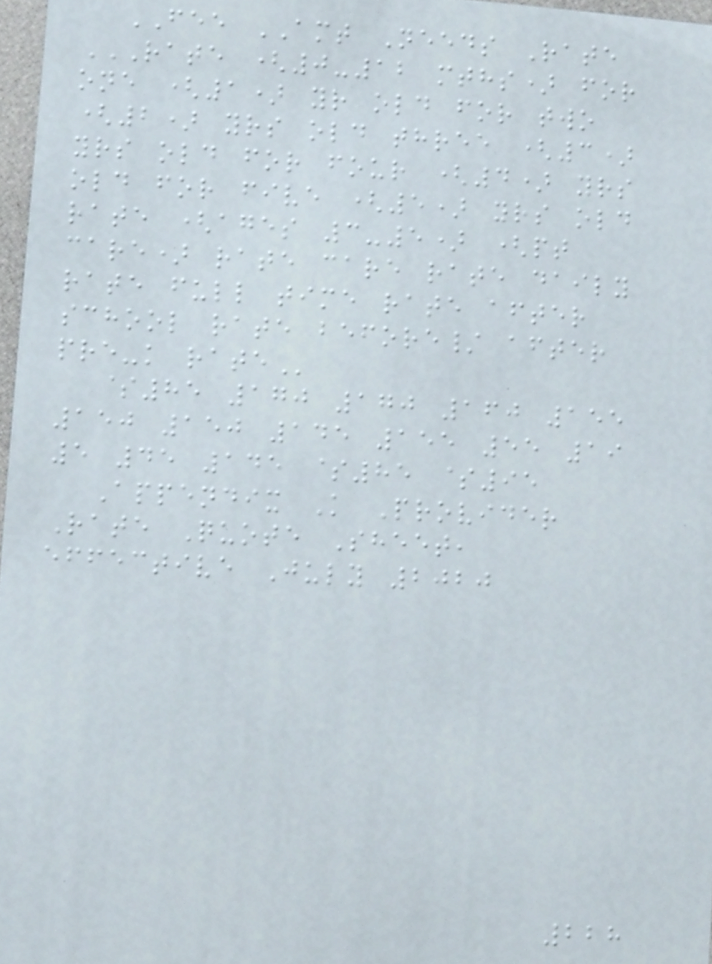FEE AMT Needs Rate
RATE (0-12 MTHS) FOR
ONE (1) YR OLD FOR TWO
(2) YRS OLD THREE (3)
YRS OLD FOR FOUR (4) YRS
OLD FOR FIVE (5) YRS OLD
RATE (AGES 3-5) (PT
CARE) RATE CARE RATE DAILY
RATE FULL TIME RATE AFTER
SCHOOL RATE BEFORE/ AFTER
PRE-K RATE
$85 170 170 160 155
150 150 145 155 55 19
5 45 145 $85 $95
Appendix K Provider
Rate Quote Sheet,
effective July 2020
228
